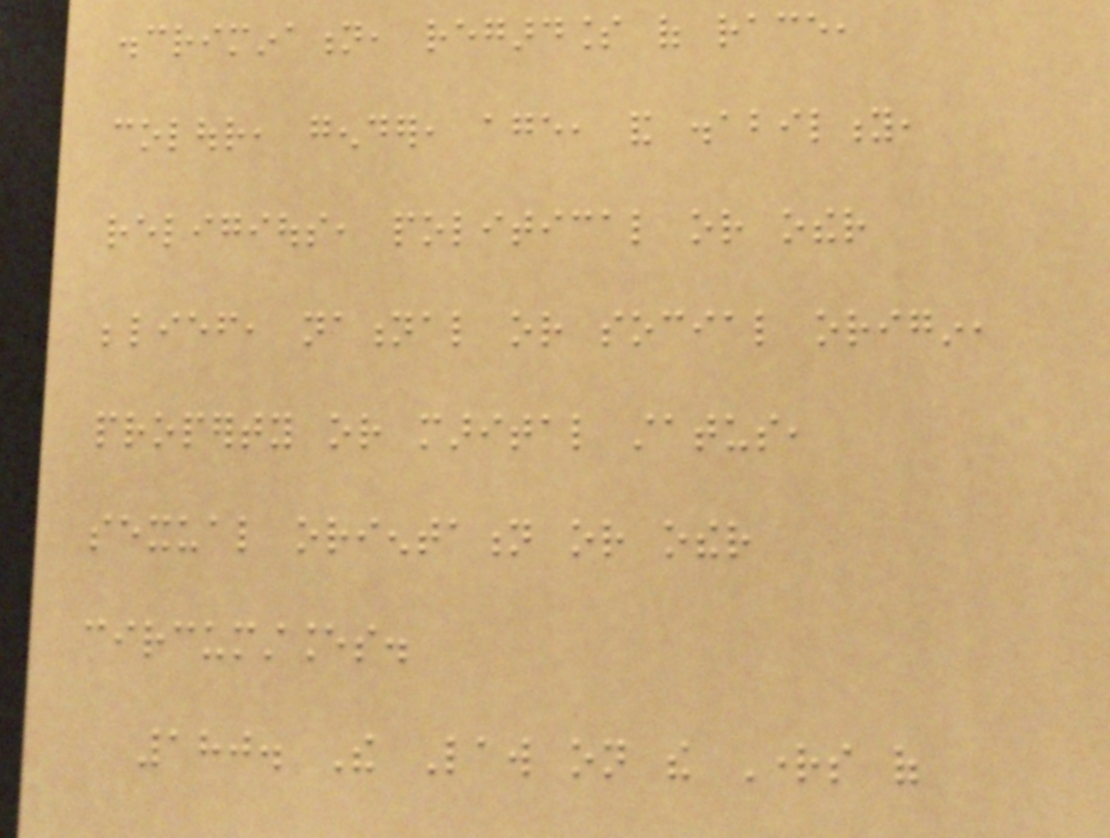discrimination, regardless of race,
colour, gender, age, and disability,
religious, political or other
belief, national or social origin,
property or marital status,
sexual orientation or other
circumstances.
180. The Law on the Rights of
